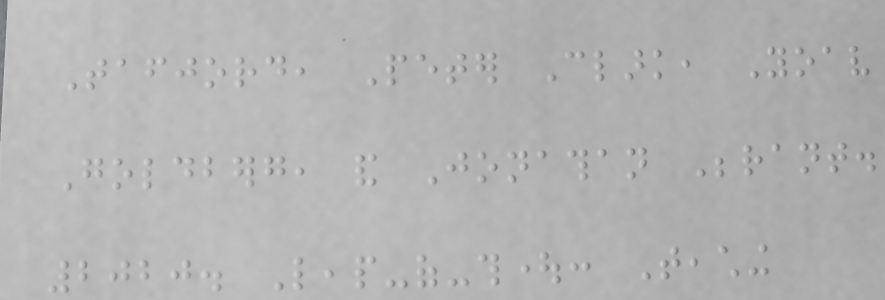Tafjord, Peter Clark, Yoav
Goldberg, and Jonathan Berant.
2020. Leap-of-thought: Teaching
